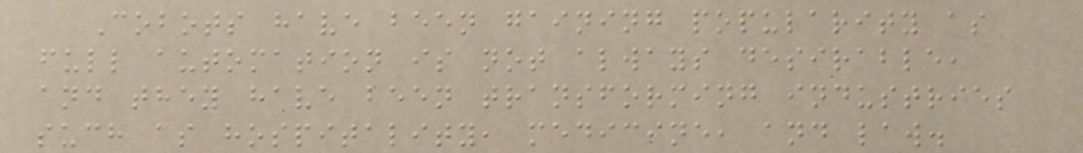Cobots have been gaining popularity as
full automation is not always desirable,
and they have been transforming industries
such as hospitality, medicine, and law.
